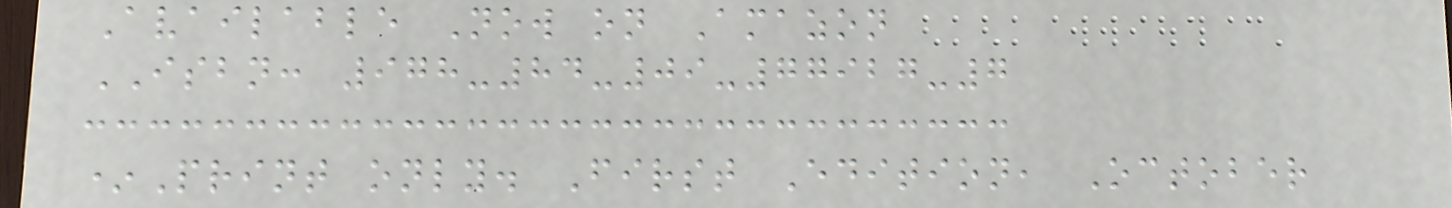Available Now on Amazon
ISBN: 978-84-09-77927-7
*Print only. First Edition, October
